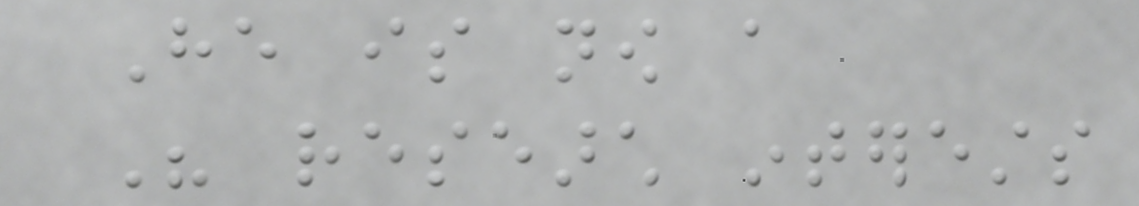He is now a
His research interests
